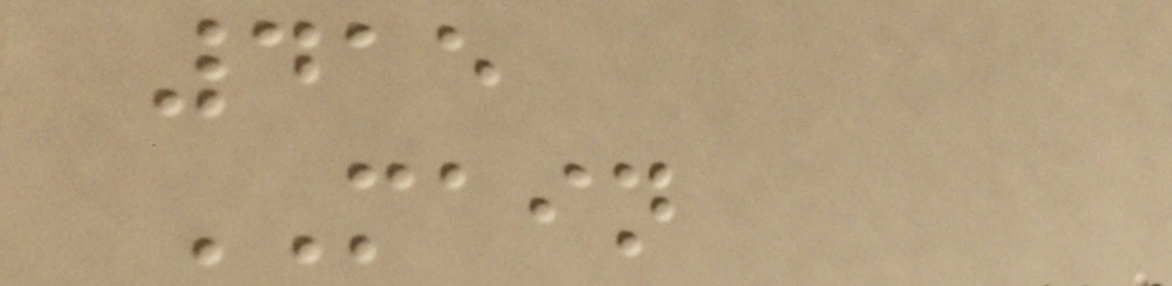415
MAIN
